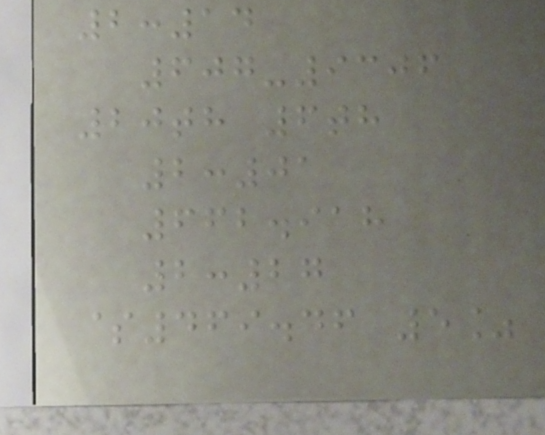2:14
607-9306
20th 6th
2:01
662.918
2:27
$469.46 5%
